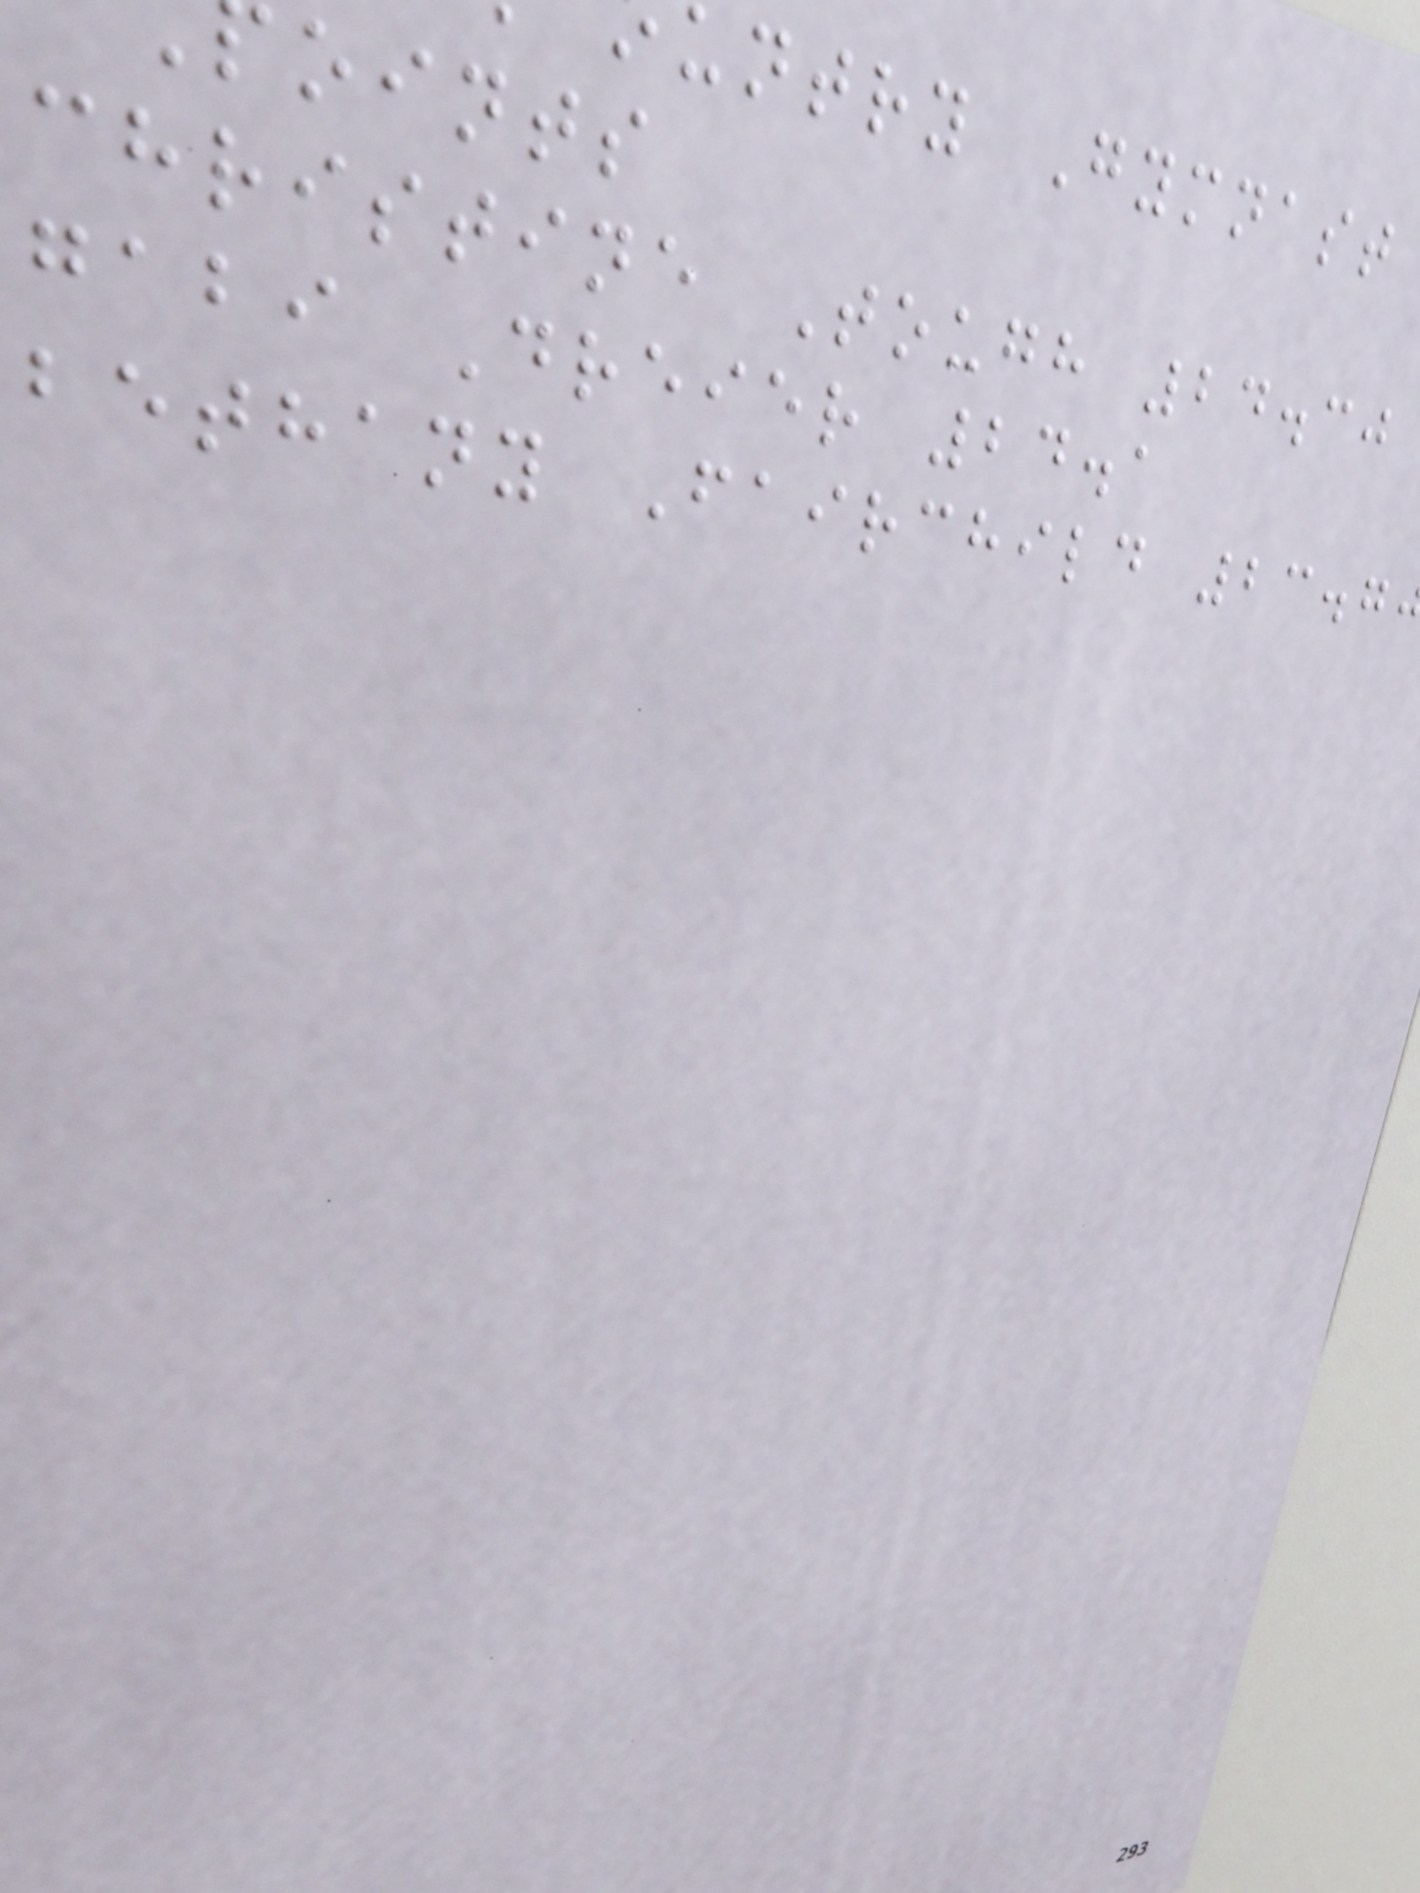untry Gymnast
oints
christine Tough 24.30
gabi Dreier 24.1
bethany Fairchild 23.7
